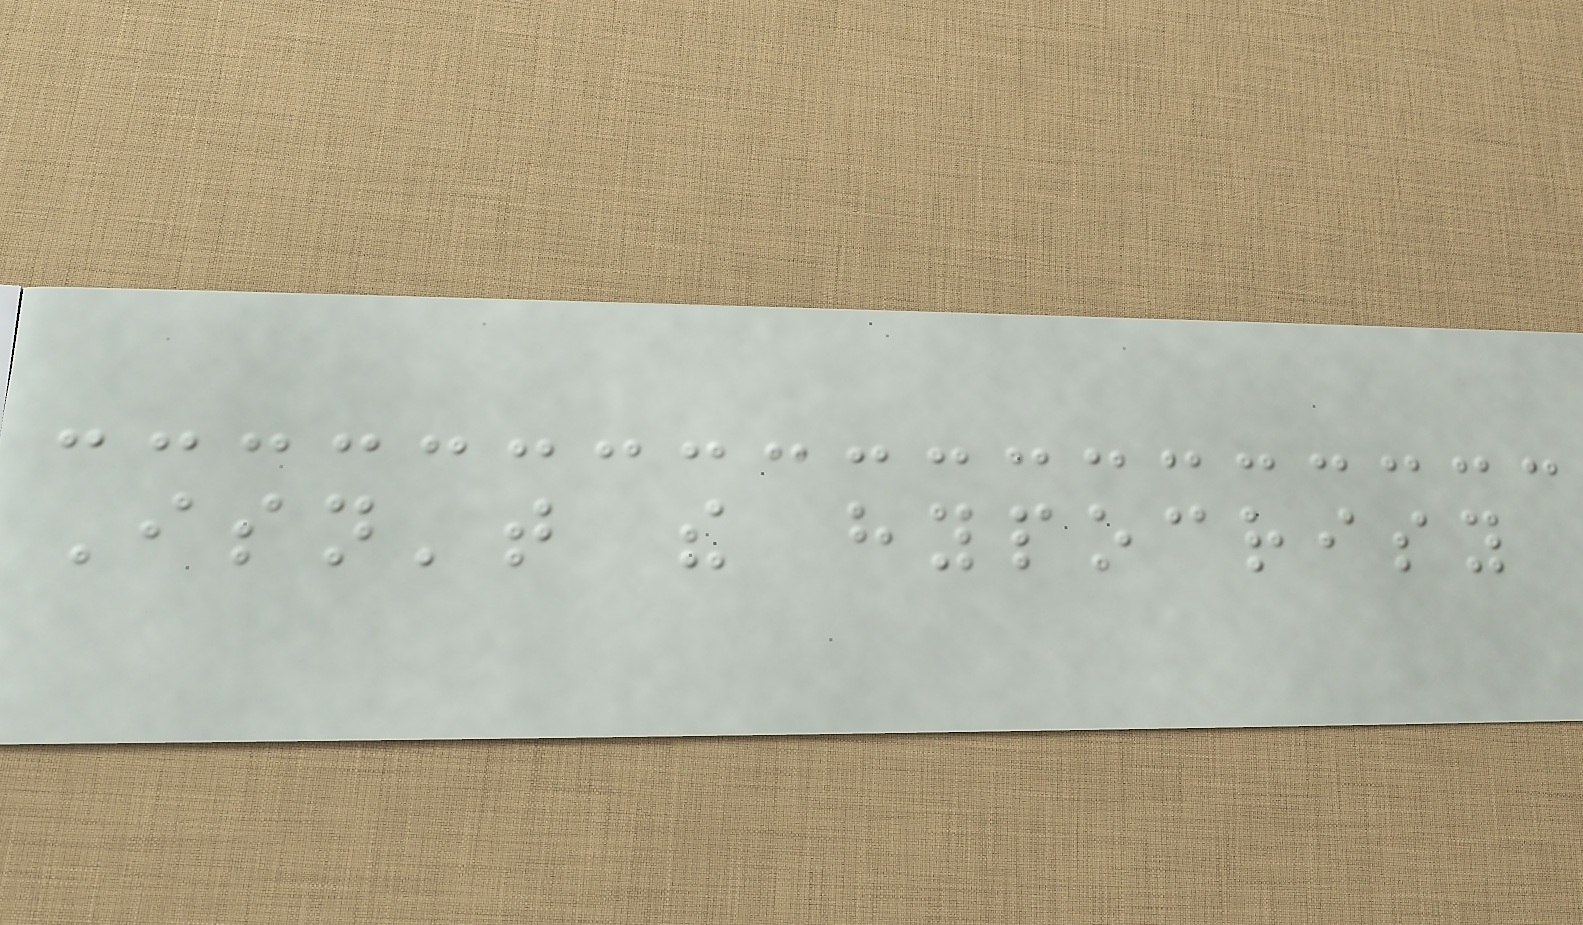Isn't the hypocrisy
